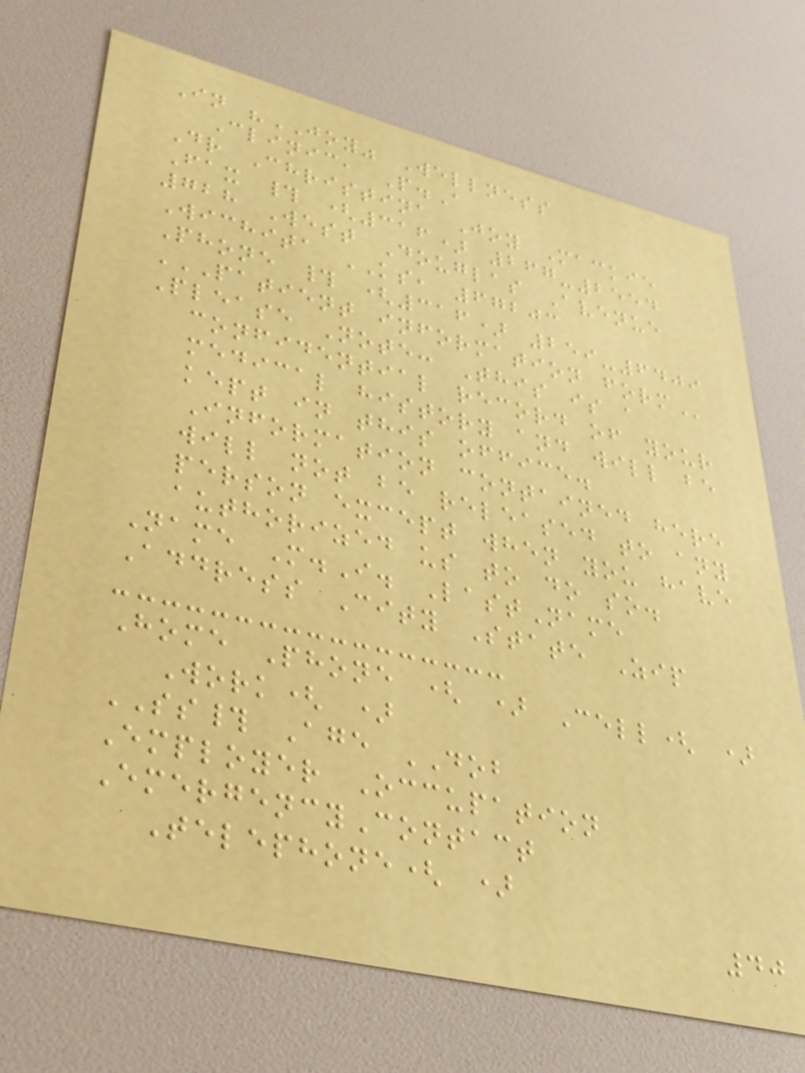In "JOY" Wellness
Clinic, P.A
Dr Christina Joy Mackie
Fax # (316) 267-2554
728 West Douglas Avenue
Wichita KS, 67203
Phone # (316) 259-6409
PATIENT INFORMATION FORM
Please Note: This is a
confidential record of your
medical history and will be
kept in this office.
Information contained here
will not be released to any
person except when you have
authorized us to do so.
Name M.I. LastName
Address City State Zip
Home Phone ( ) Cell( )
Work( )
SS# Age DOB
Employer Occupation
EmergencyContact
Telephone( )
40
